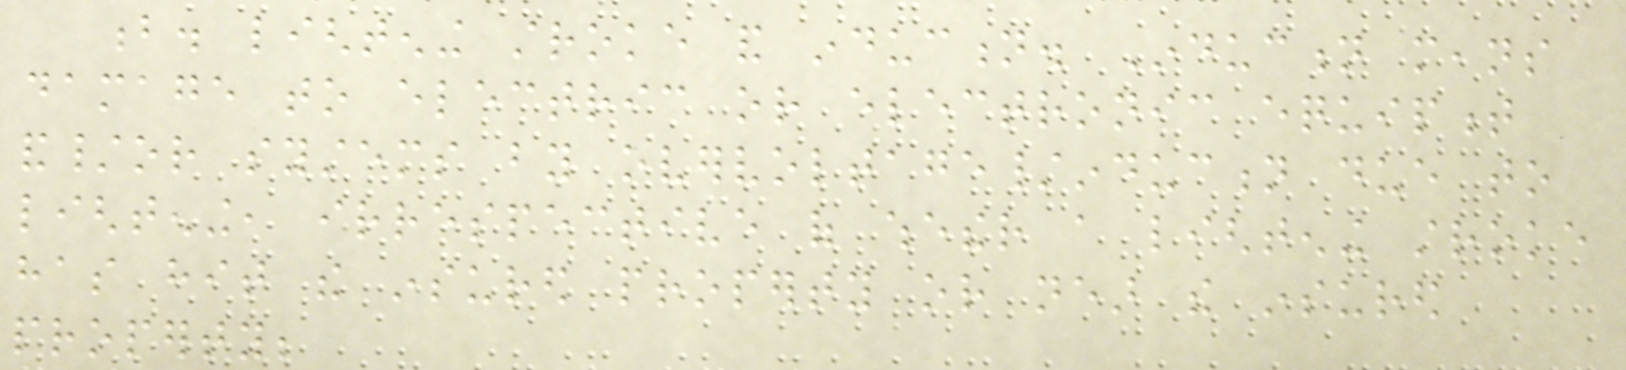b. lightening stroke and induction. Induction means
damage to electric or electronic equipment
and/or systems by overvoltage/induction due to
lightening, irrespective of whether a lightening stroke
has hit the insured property or near the insured
property;
